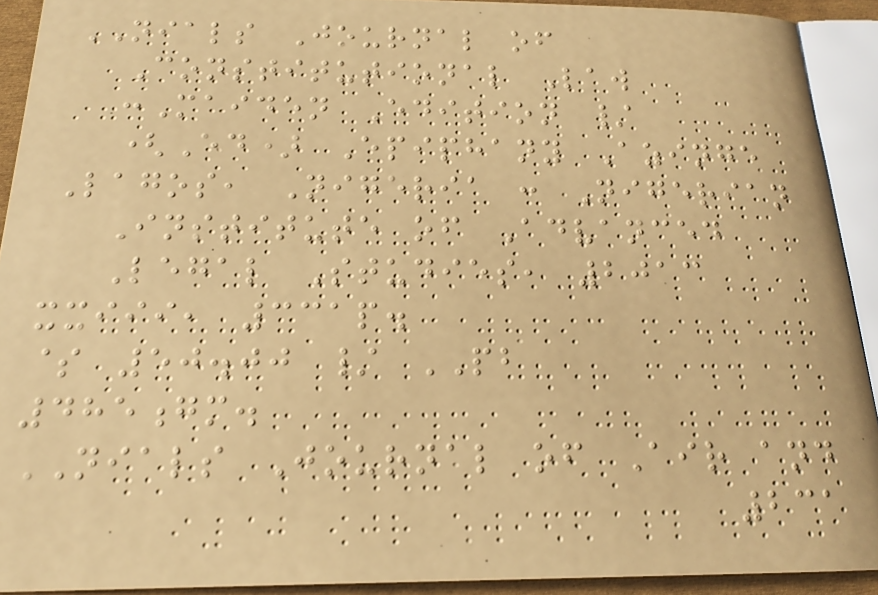NIALS Journal of
Constitutional Law
:Maiden Edition /
(Ed) Epiphany Azinge
Lagos, Nigeria : Nigerian
Institute of Advanced
Legal Studies, 2013
xxiii, 331p.
$ 50.00 / PB
485gm.
NIALS Journal of Air and
231
